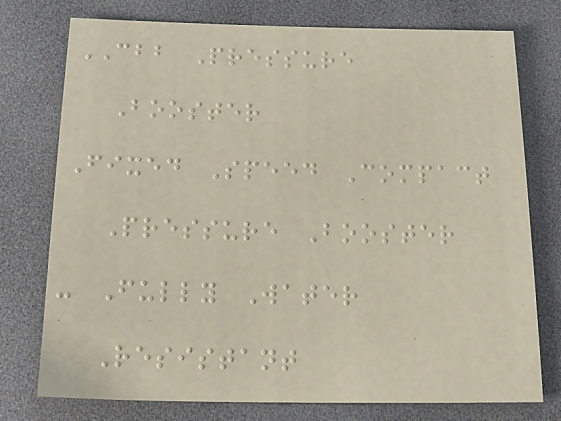CBB Pressure
Booster
Fixed Speed Compact
Pressure Booster
- Fully Water
Resistant
